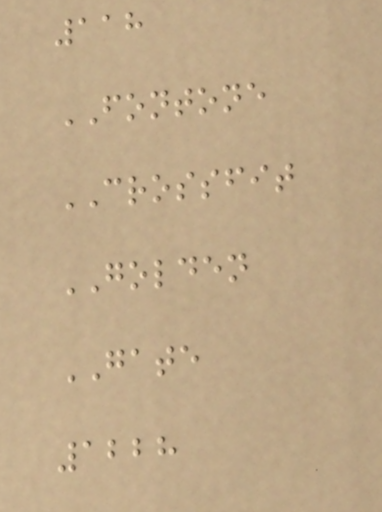118
FONTONE
CROSSFIT
GOLDEN
GATE
1228
